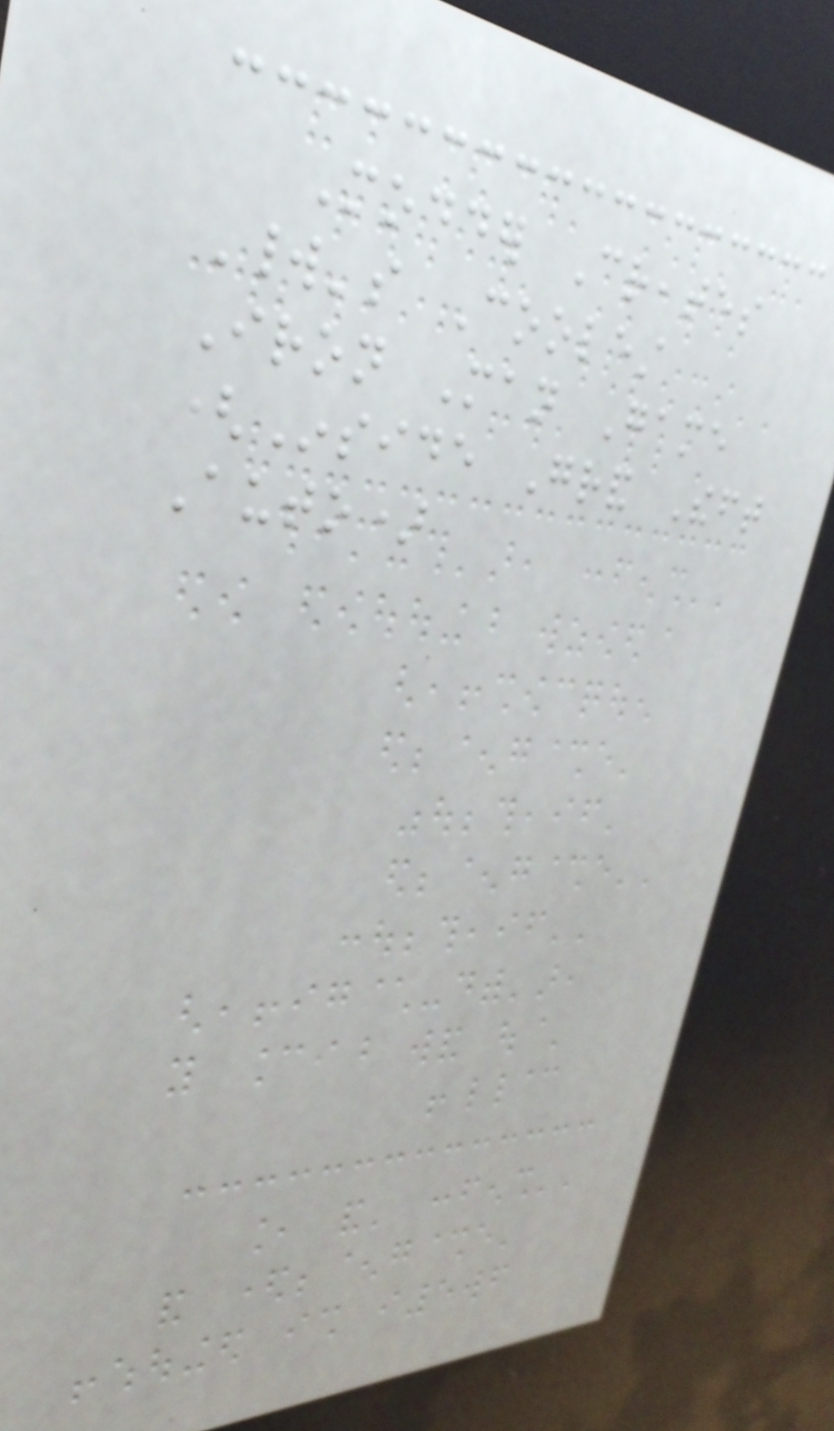Modder Creates
World's Coolest
Iron Man Game
(Inside Grand Theft
Auto)
